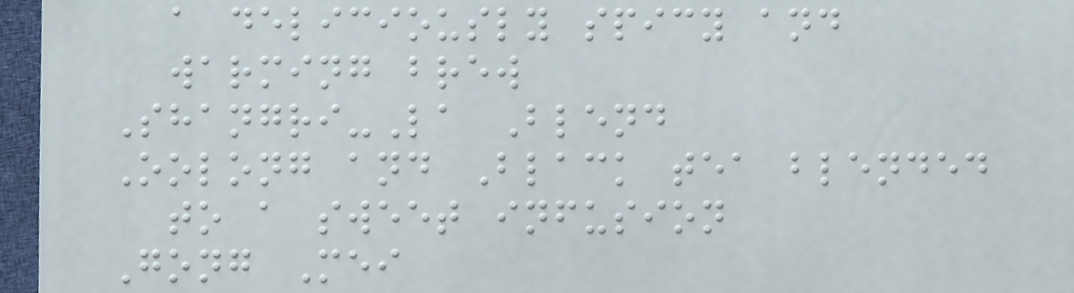a deliciously spicy and
warming brew
Shangri-La Blend
Oolong and Black tea blended
to a sweet infusion
Gong Mei
